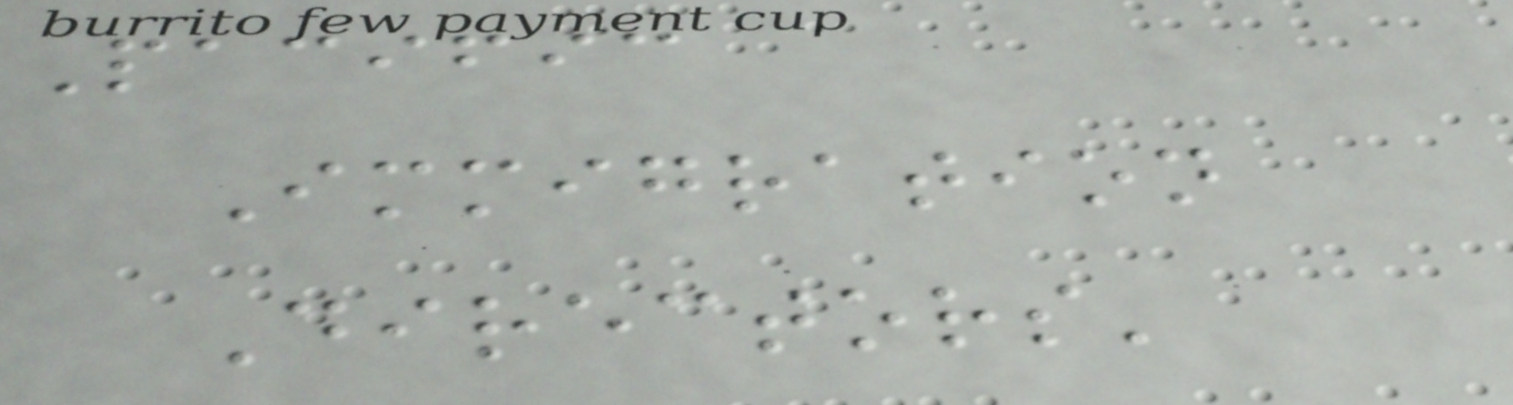Pacific
Immigration
Directors'
